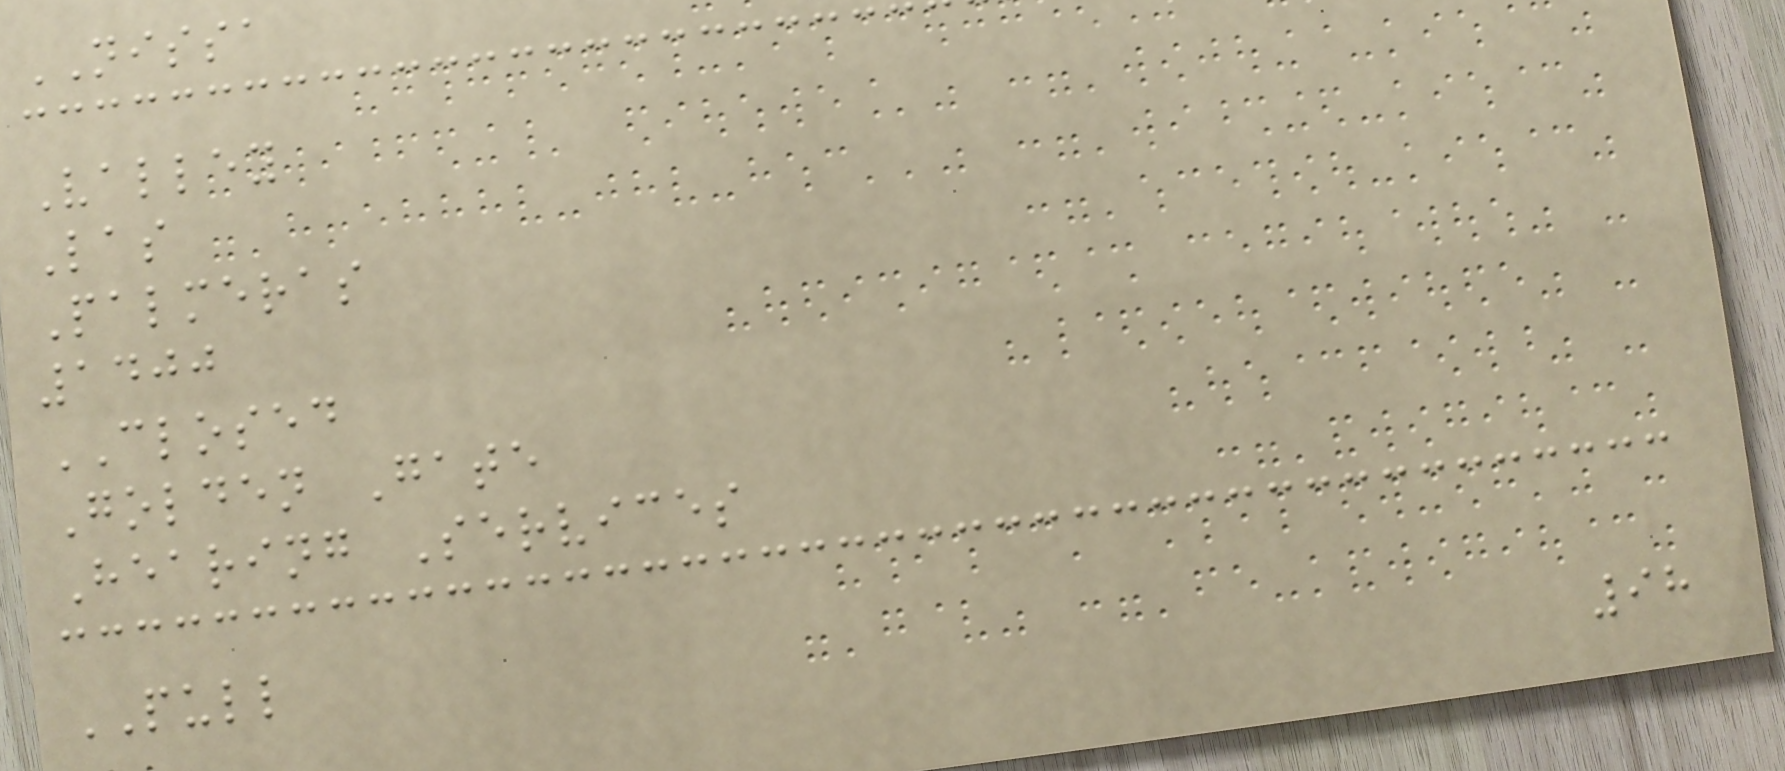NISSA
Valley
Las
Palmeras
1400
CLOSED
Golden Gate
Hearing Services
PULL
98
